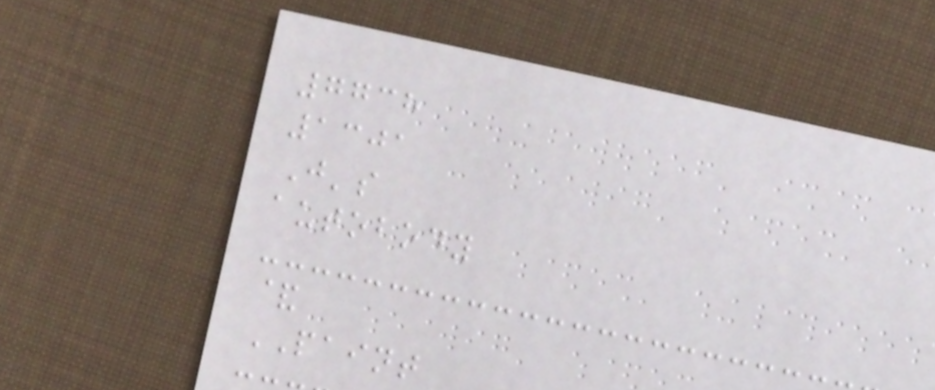7738
1301
J's
autobody
&
PAINT
